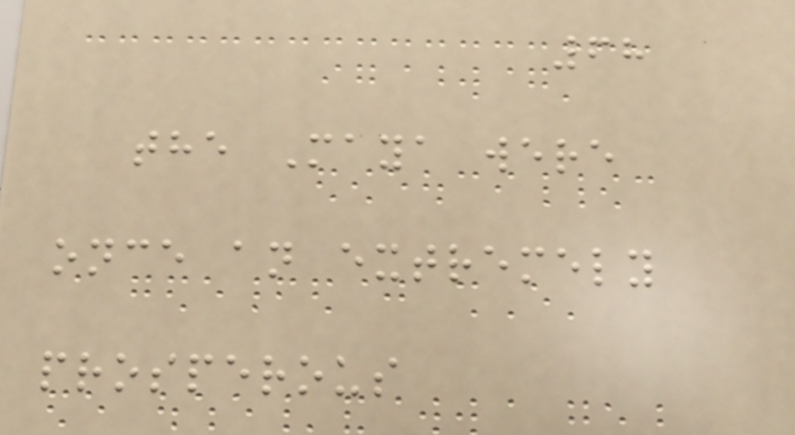68
the Maya were
once an extremely
prosperous
